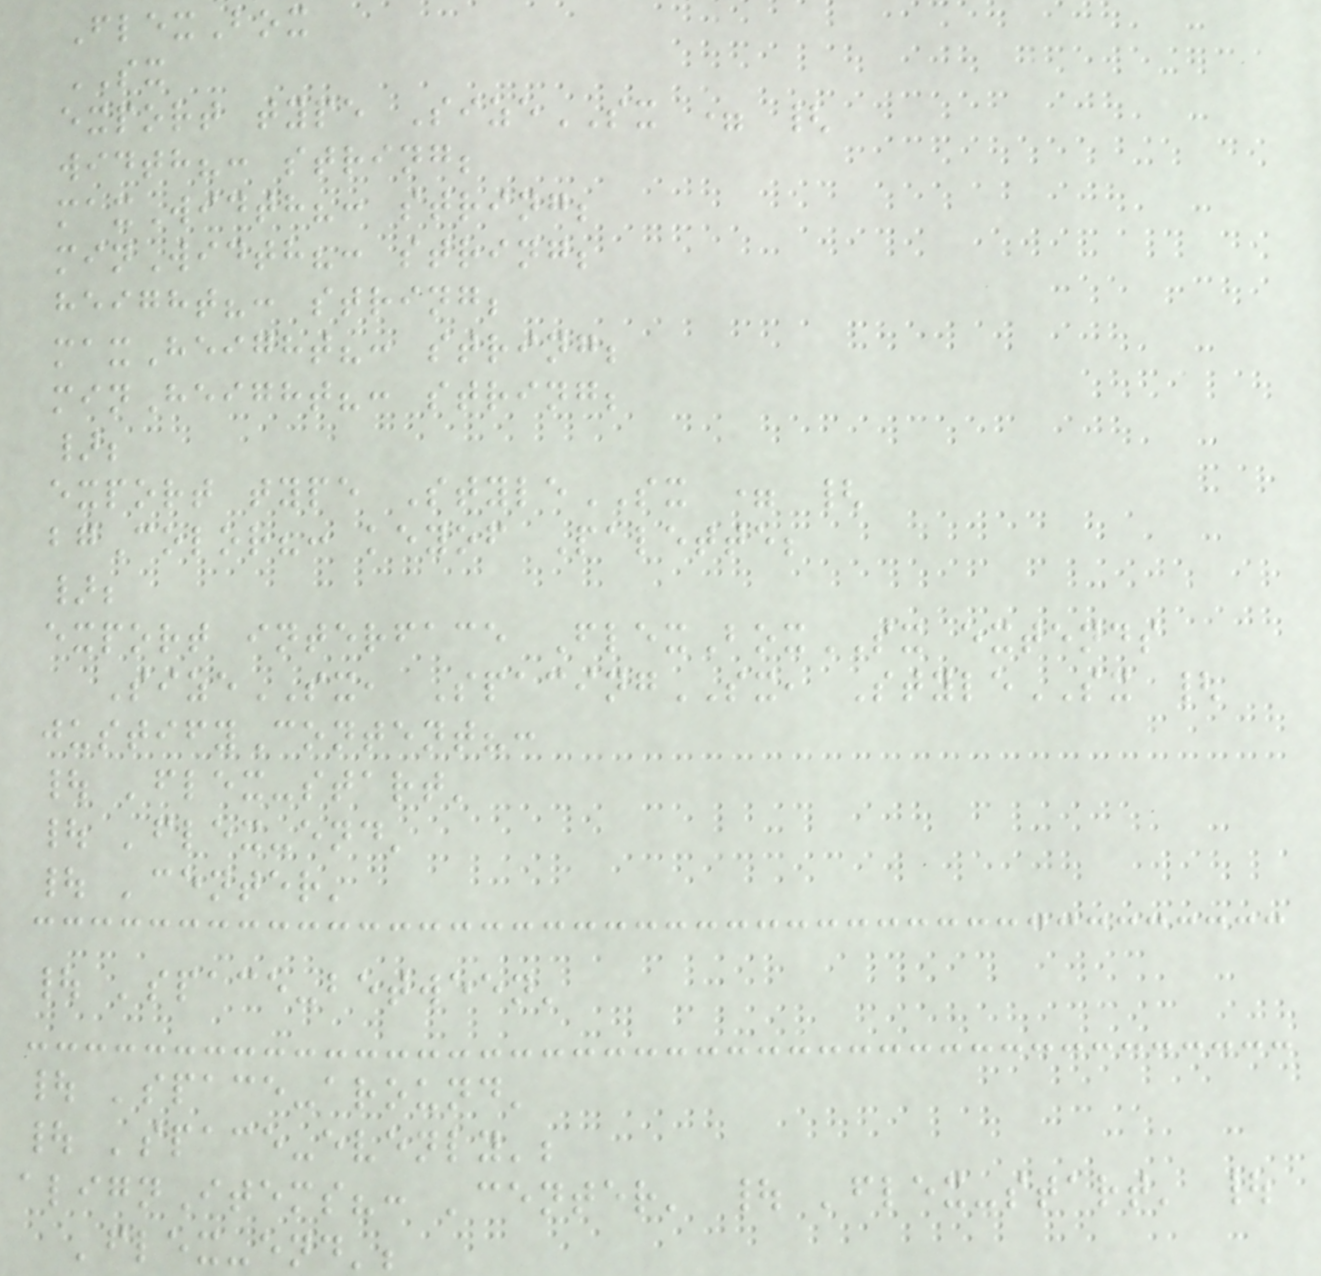FlexBox
SX
export type SizeSX = {
width?: string;
maxWidth?: string;
minWidth?: string;
height?: string;
maxHeight?: string;
minHeight?: string;
};
export type StyleSX = {
bgColor?: keyof Palette;
};
export interface FlexBoxSX extends
SizeSX, SpacingSX, StyleSX {
justifyContent?:
| 'flex-start'
| 'flex-end'
| 'center'
| 'space-between'
| 'space-around'
| 'space-evenly';
alignItems?: 'center' | 'flex-start' |
'flex-end';
